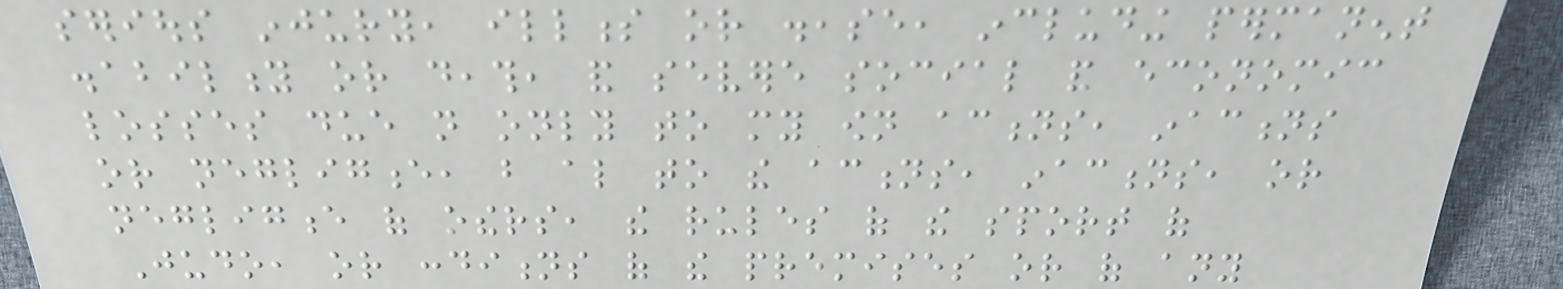serious injury, illness or disease, including permanent
disability or death, and severe social and economic
losses due not only to my own actions, inactions
or negligence, but also to the actions, inactions, or
negligence of others, the rules of the sport of
Judo, or conditions of the premises or of any
